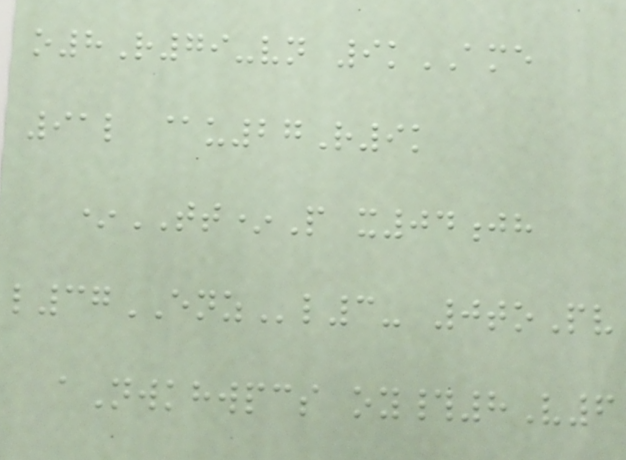o8R79-vn 9kAME
91l @u27R9k
*TT*P x04jh
l37ENZl3- 0toPv
aNwkhwpcs oy#8V6
